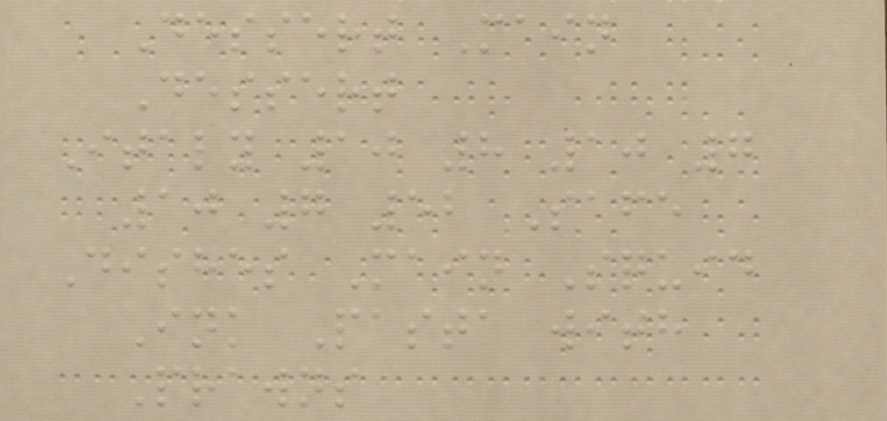Dessert Main
Dessert
Italy 10 8 10 7
10 7 52 Safe
Dishes Main Squid
Ink Pasta with
Prawns
